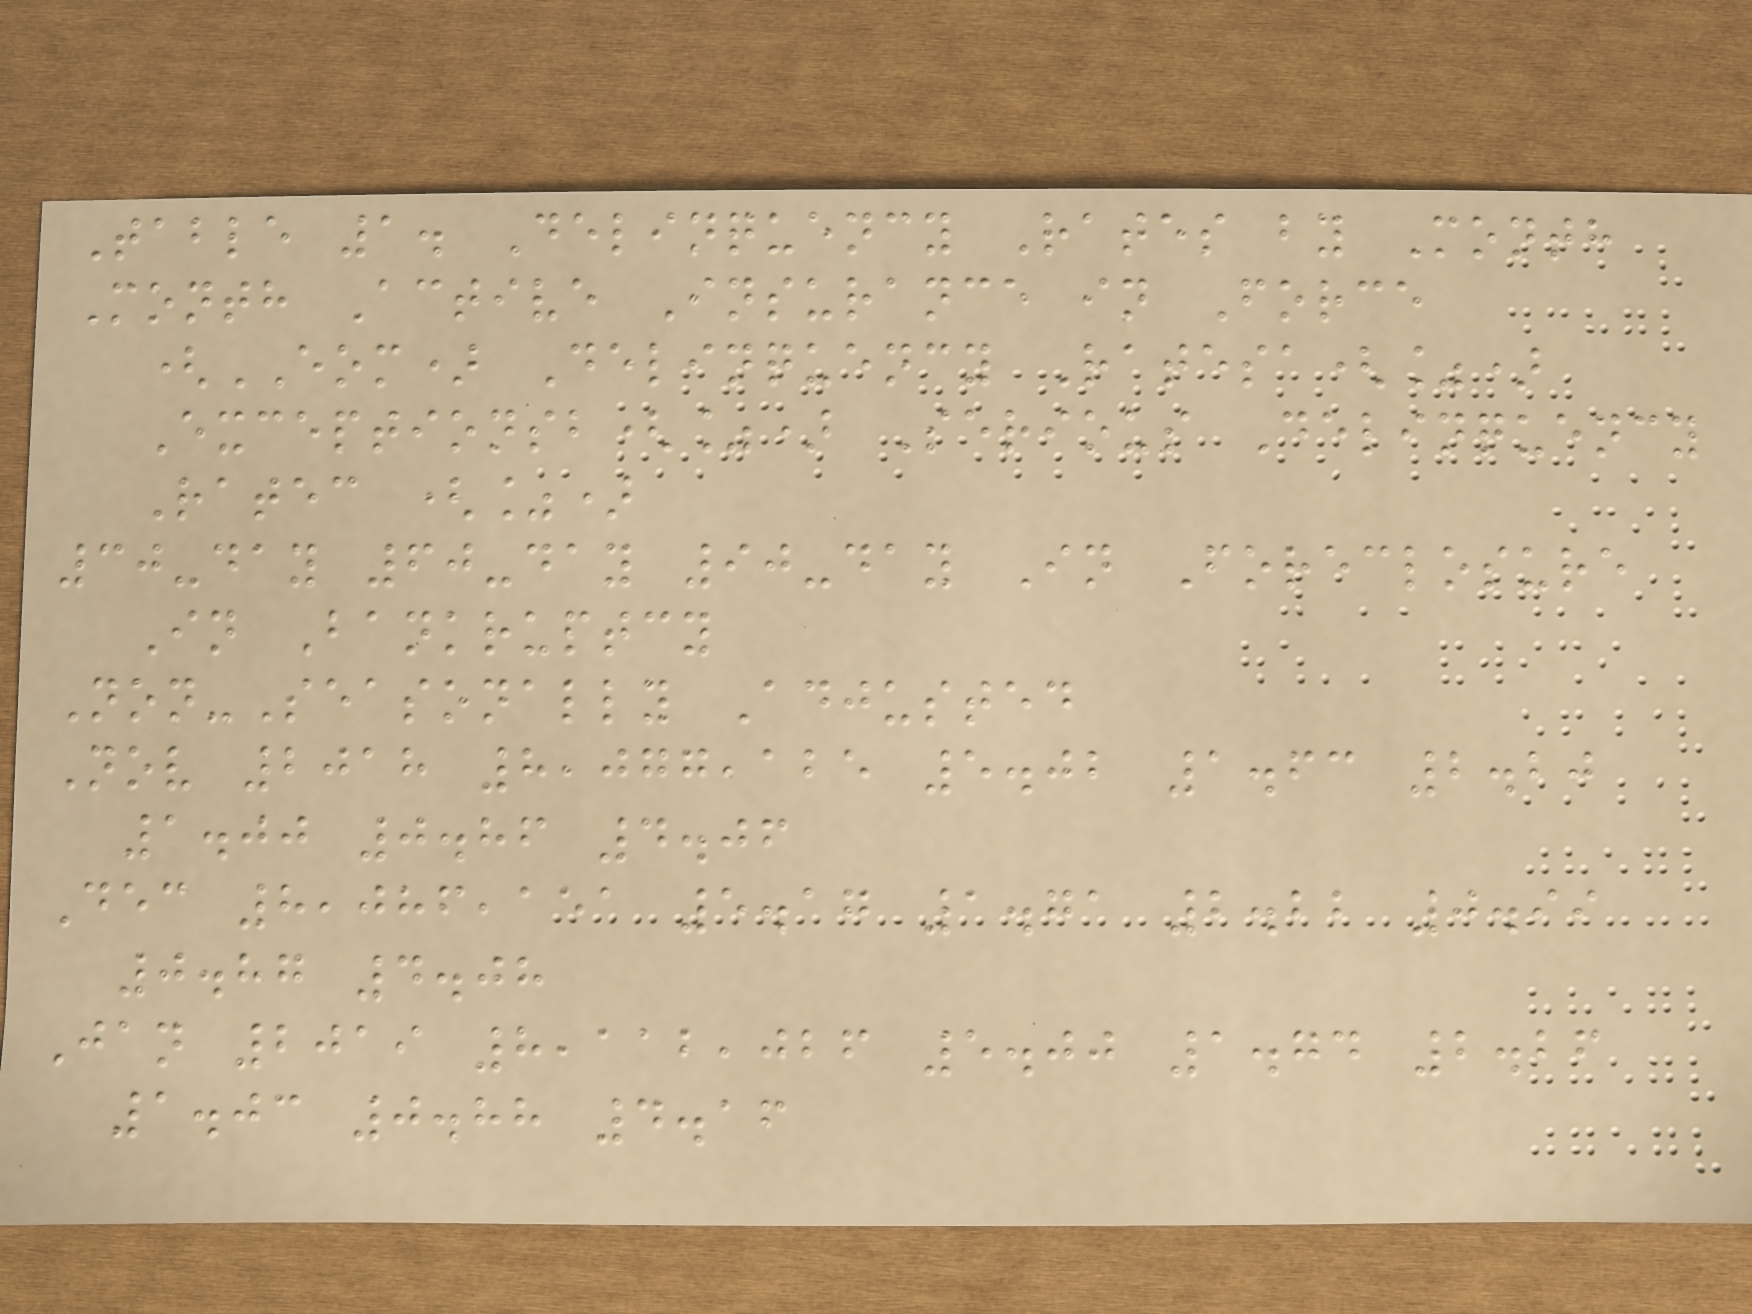Table 1. Delinquency Rates by Month
Month Active Insurance in Force
(EOM) Delinquency Ratesa(%)
Exceptionsb(%) Serious Delinquency
Ratec (%)
30-day 60-day 90-day In Foreclosure
In Bankruptcy
Non-Seasonally Adjusted
Nov 2018 8,077,125 5.02 1.63 2.20
1.00 0.86 4.06
Dec 8,086,151 5.17 1.71 2.22 0.99
0.87 4.08
Jan 2019 8,112,026 5.00 1.74 2.26
1.03 0.88 4.16
